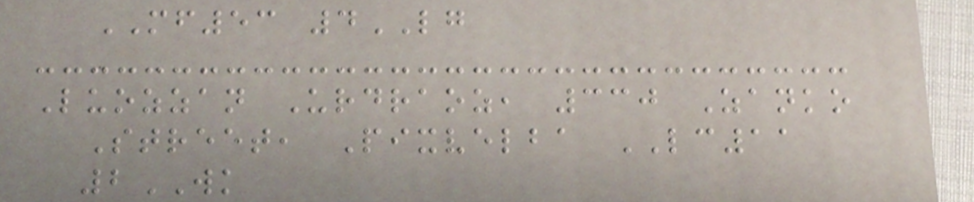MF53 4LG
Luozzan Urdraoz, 330 Zanko
Street, Pixvelba LC11
2WK
